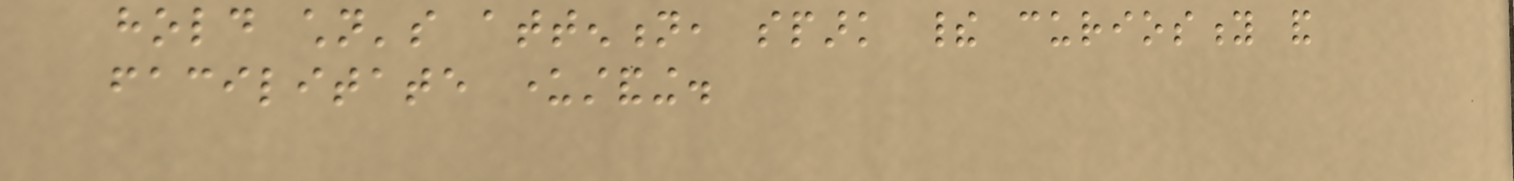hold children's attention, spark their curiosity and
facilitate understanding.
